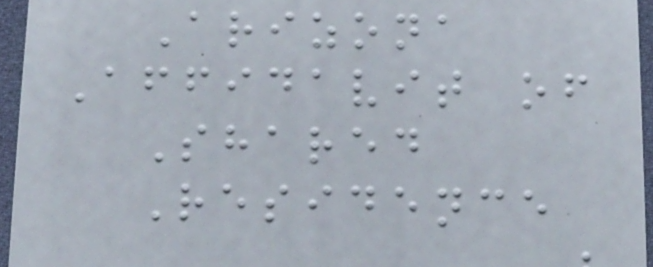Arizona
Affidavit of
Shared
Residence
